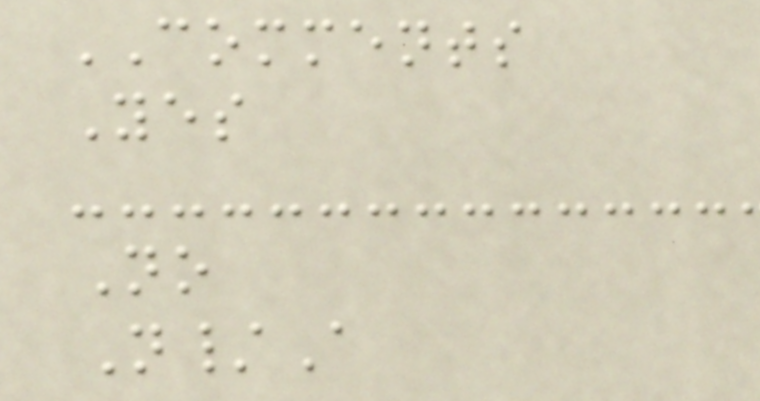COMMENTS
Yes
No
N/A
